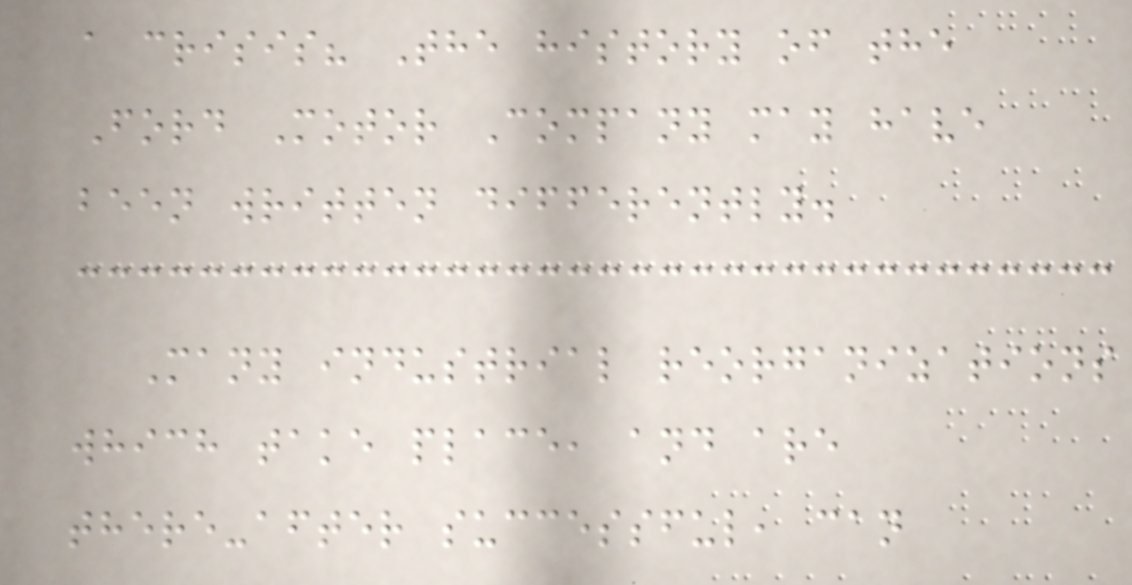a crisis? The history of the
Ford Motor Company may have
been written differently.
Many industrial reorganizations
which take place, and are
there-after successful, can
